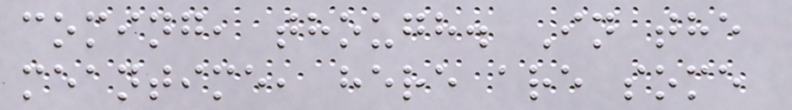coming, though. In the
meantime, here are some
